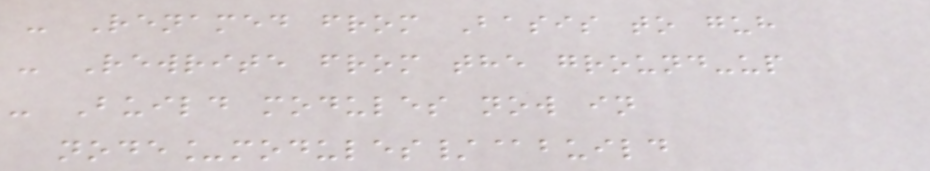- Renamed from Basis to guh
- Rewrite from the ground-up
- Build modules now in
node_modules/@build
